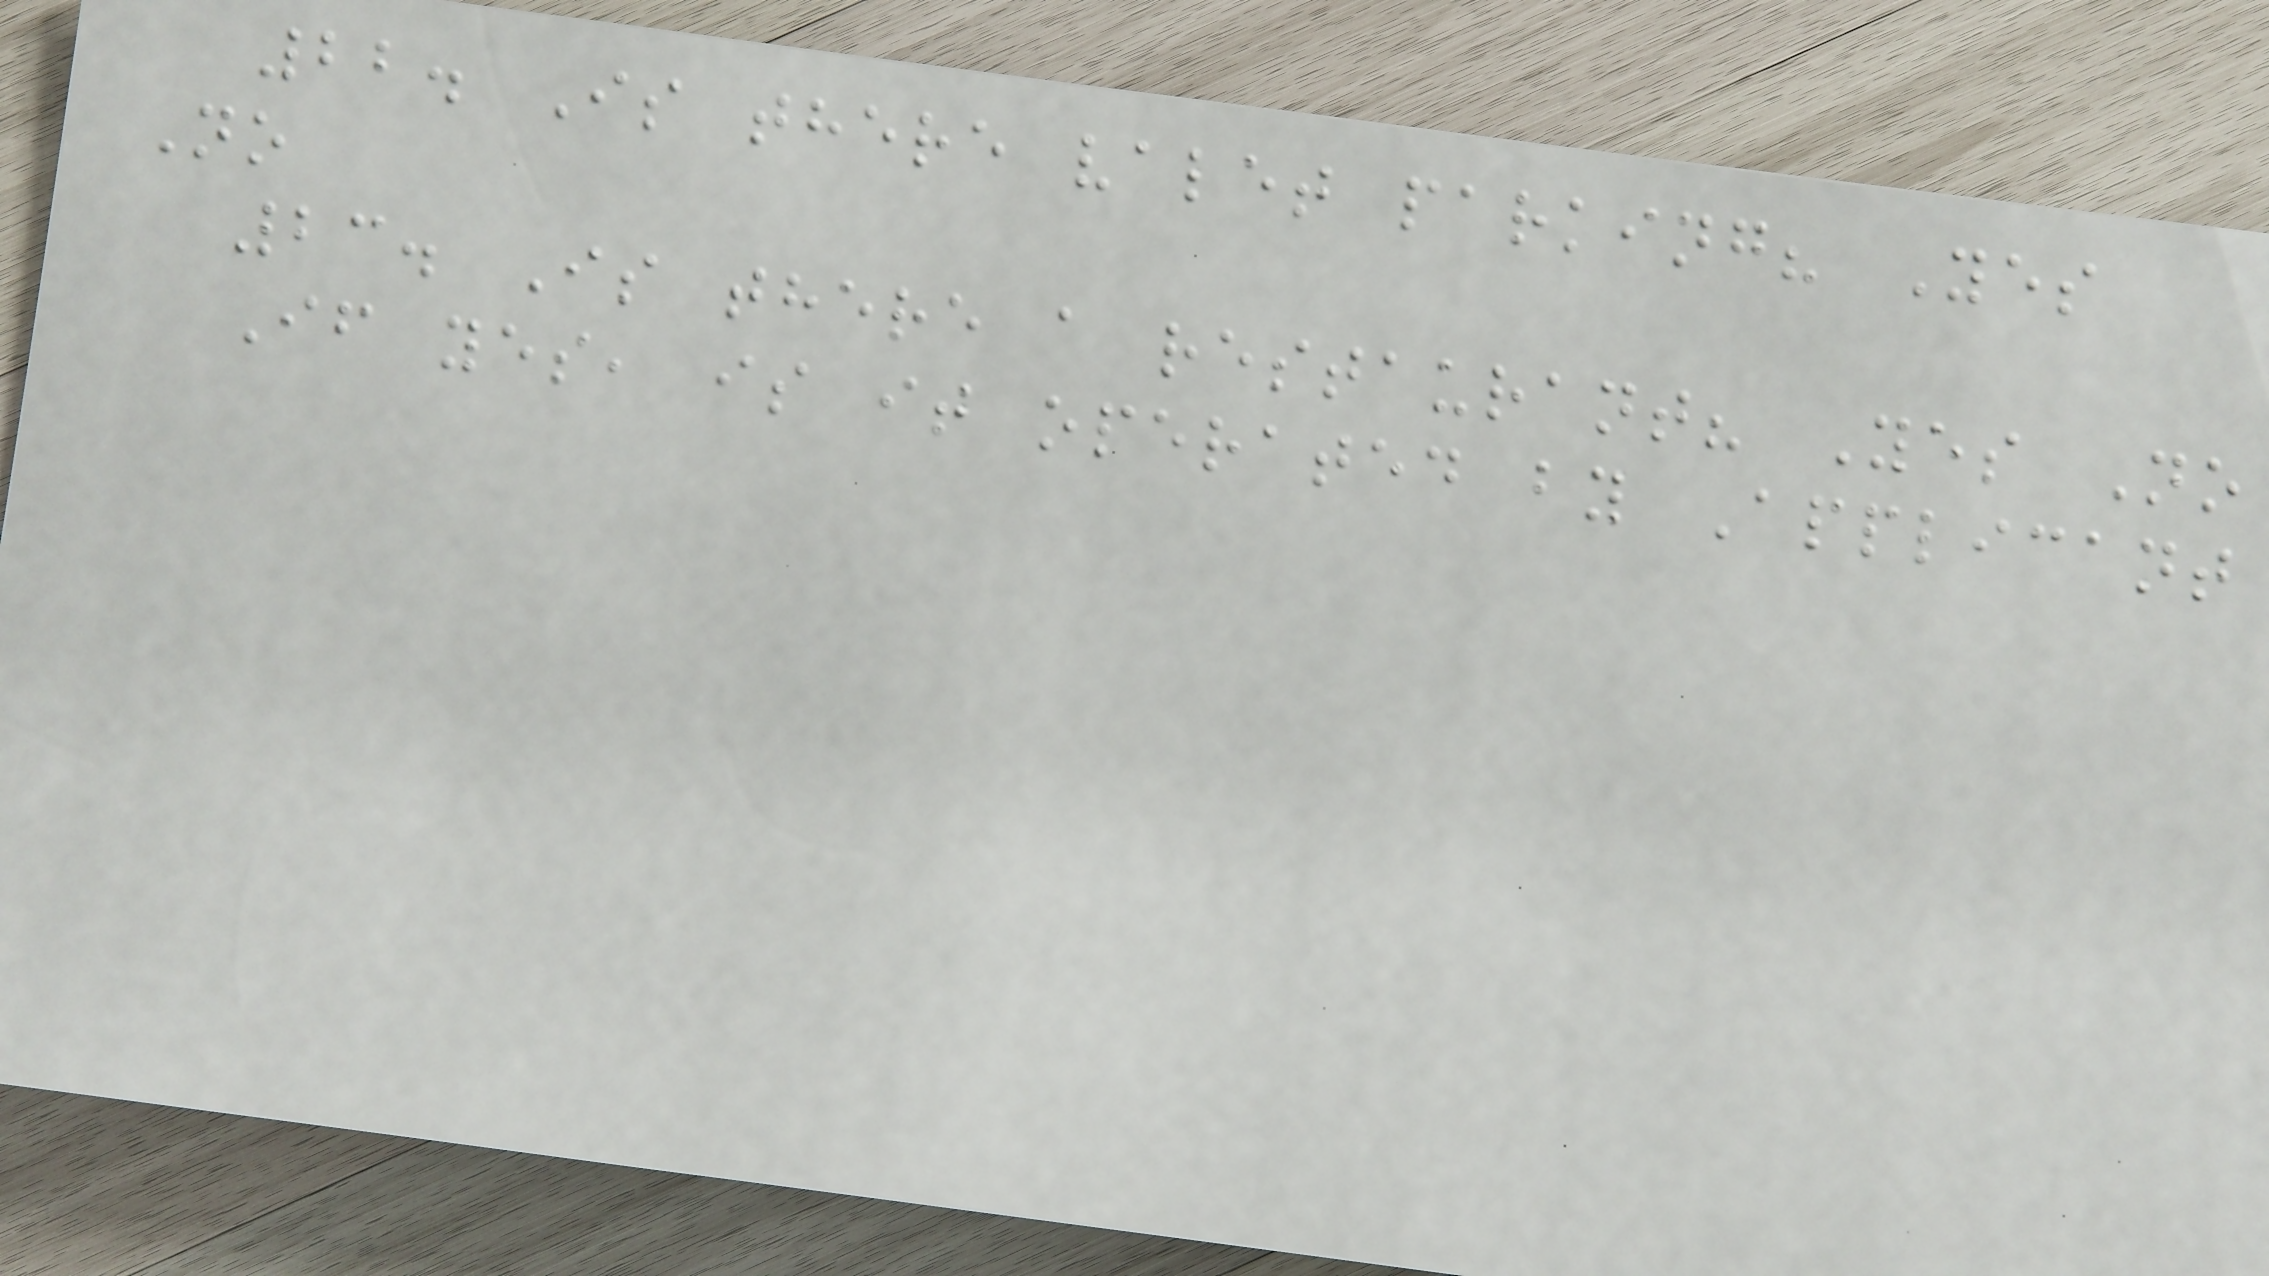22. Is there valet parking? Yes
No
23. Is there a restaurant? Yes No
If yes, is it operated by Applicant
